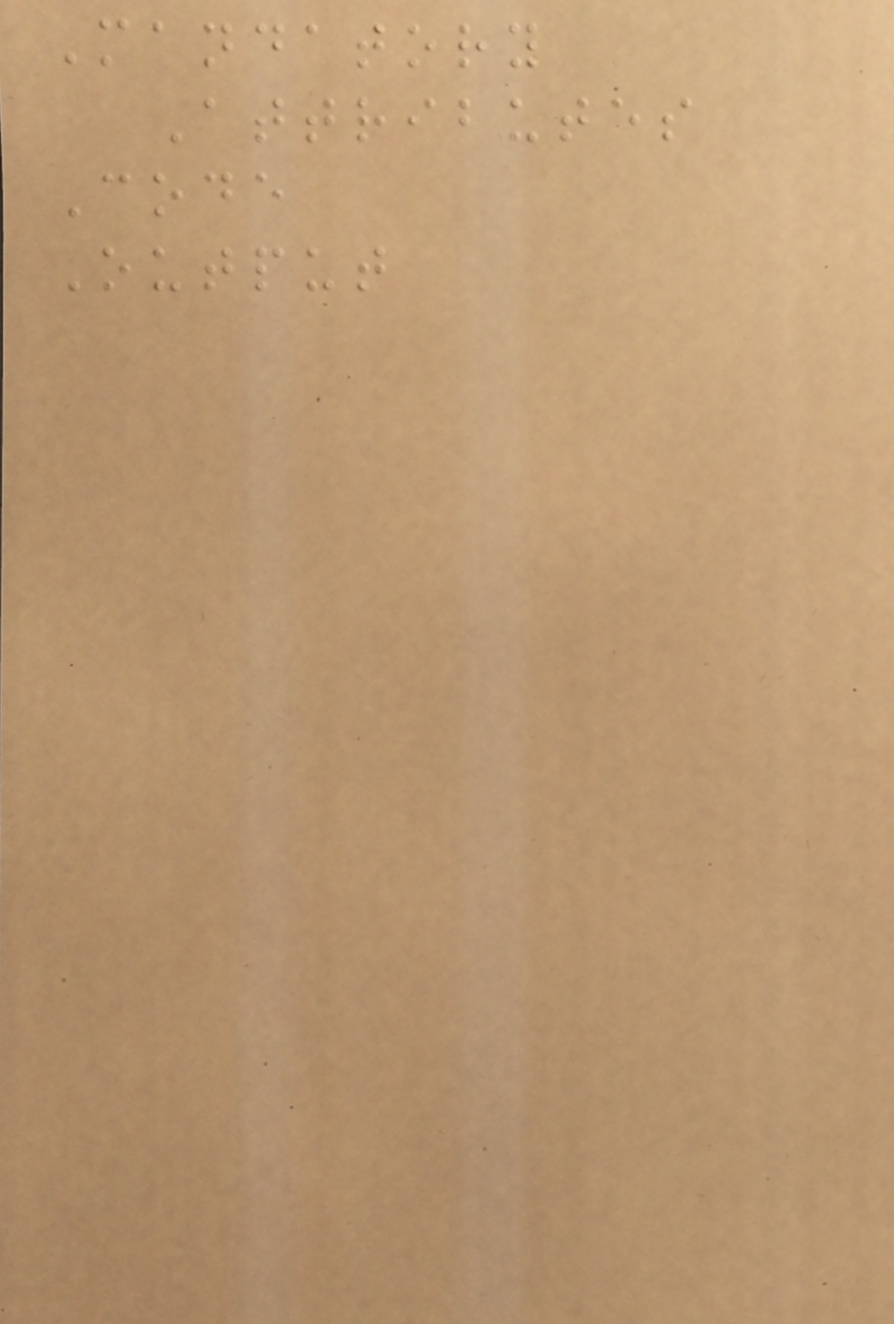Mandatory
Attributes
Code
Output
